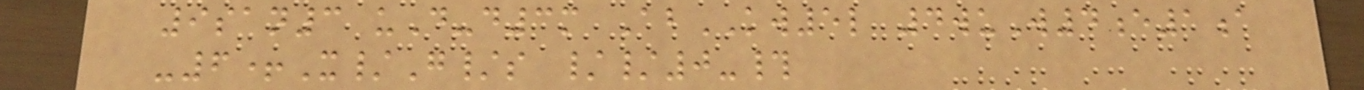9san3 uD-d3m AbKW5l 4wuW4e1a
-6+X/G/s //0-#
